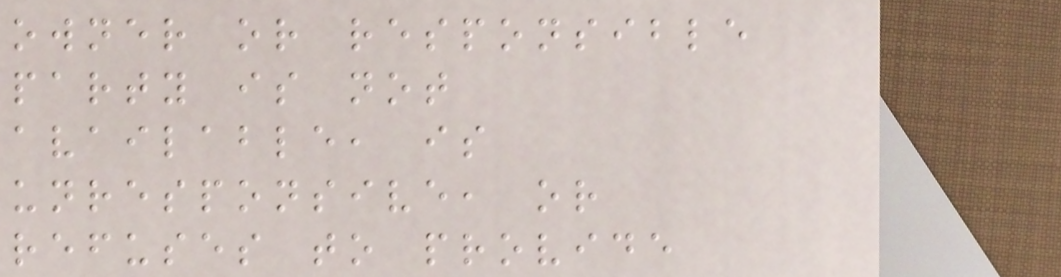owner or responsible
party is not
available, is
unresponsive, or
refuses to provide
